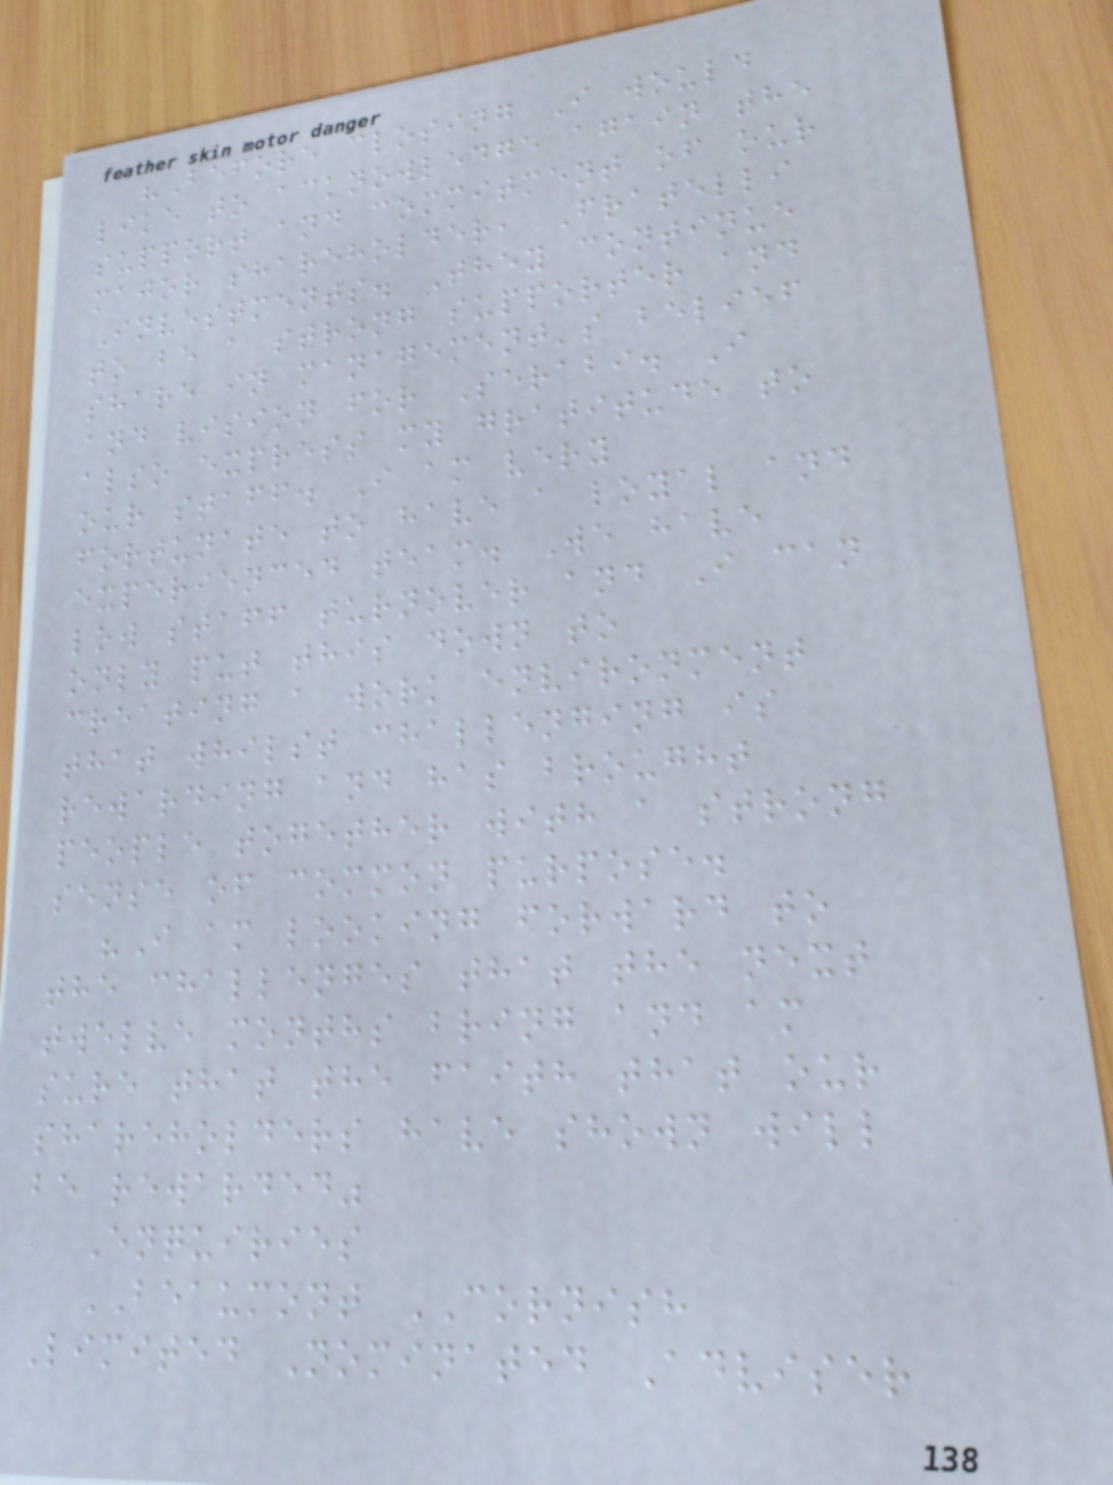"Before closing I would
like to acknowledge again the
support and commitment of our
major shareholder, Fratelli
Investments. They continue
to be a strong supporter and
share in management's belief
and vision for Serabi. I
also express my gratitude to
our staff. I am very
fortunate to have a loyal and
experienced team. We have
low staff turnover and I can
only put this down to
creating a work environment
that whilst challenging is
rewarding and has brought
people together with a strong
sense of common purpose.
"I am looking forward to
the challenges that the next
twelve months bring and am
sure that the faith that our
shareholders have shown will
be rewarded"
Enquiries
BEAUMONT CORNISH
Limited Nominated Adviser
